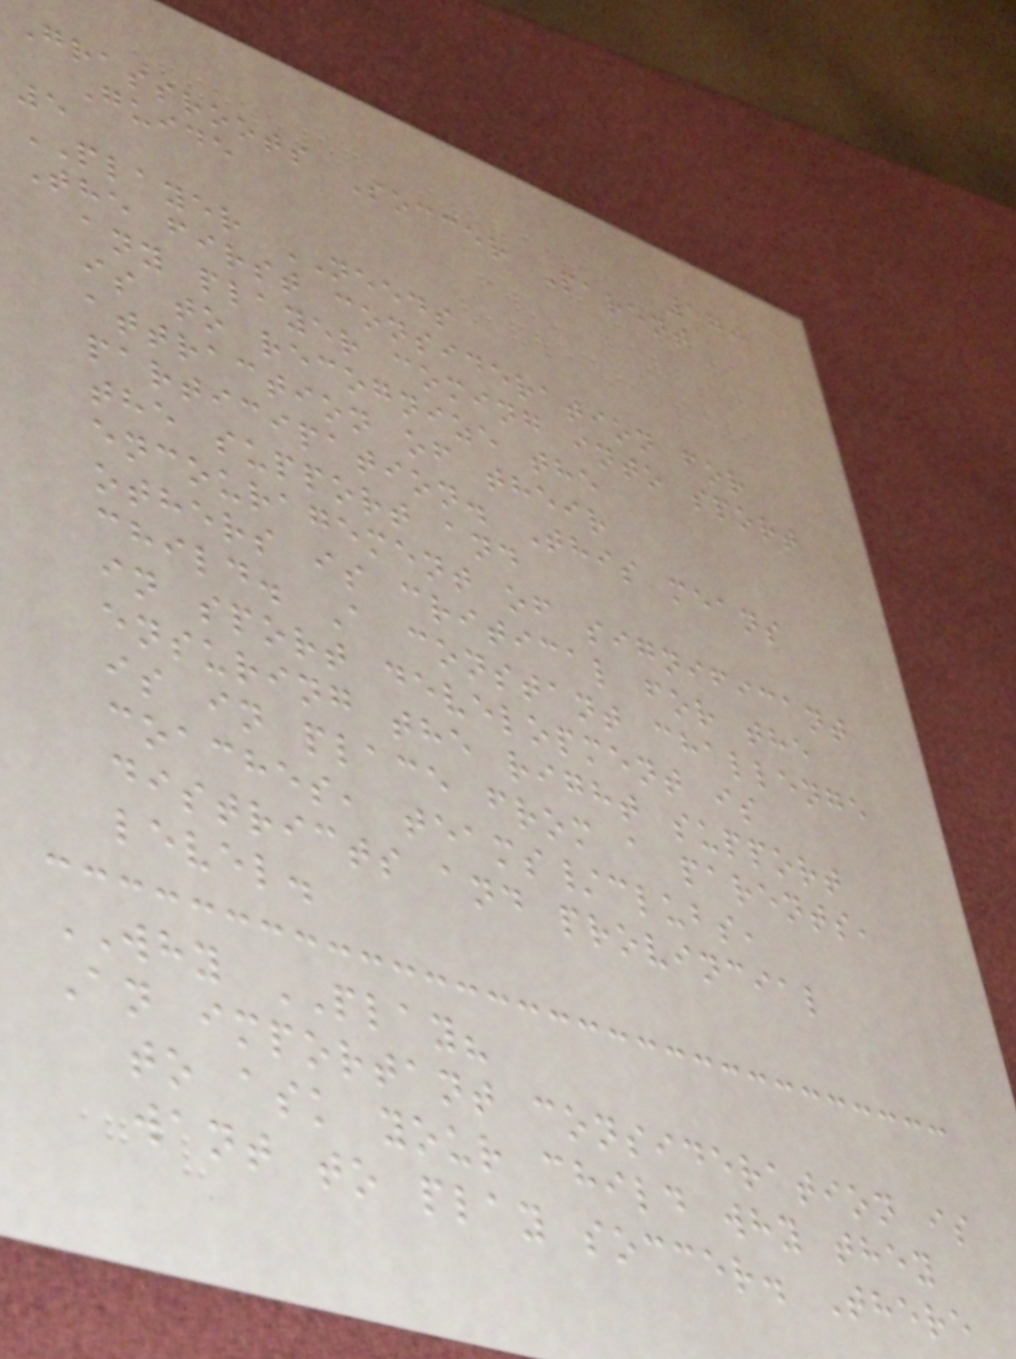170
Grassroots Soccer Parent
Guide
5
PLAYER NEEDS
The first consideration for
any player coming into sport
is to recognize the
attraction of their
participation. This means
the support and
encouragement of significant
others is critical for the
child. A constant challenge
in sport development is
ensuring the right support
is in place from a parents,
coaches, teams/clubs,
districts and provincial
level.
WHY PLAY?
An important consideration is
to ask your child why they
want to play soccer. There
